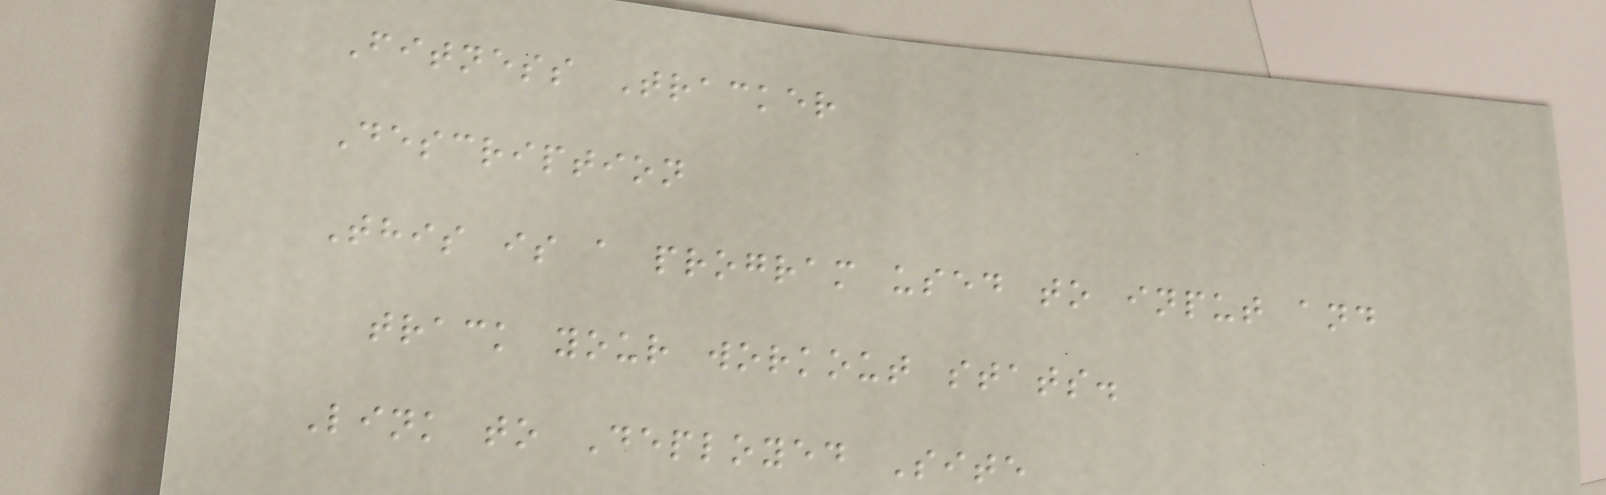Fitness Tracker
Description
This is a program used to input and
track your workout stats.
Link to Deployed Site
